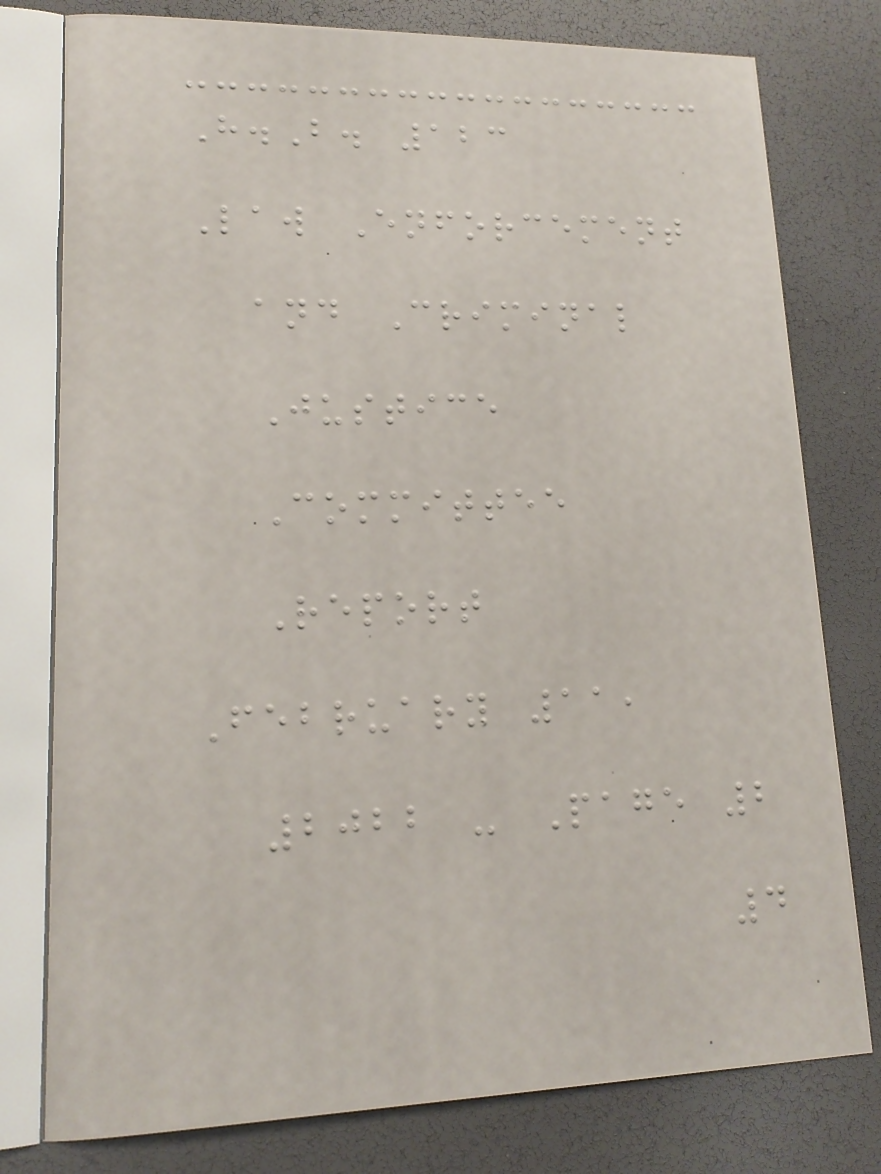H.B. 123
Law Enforcement
and Criminal
Justice
Committee
Report
February 11,
2022 - Page 2
4
